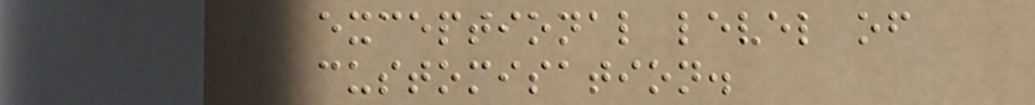exceptional level of
customisation.
